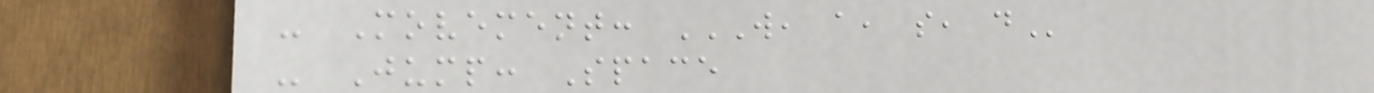- Movement: W, A, S, D
- Jump: Space
